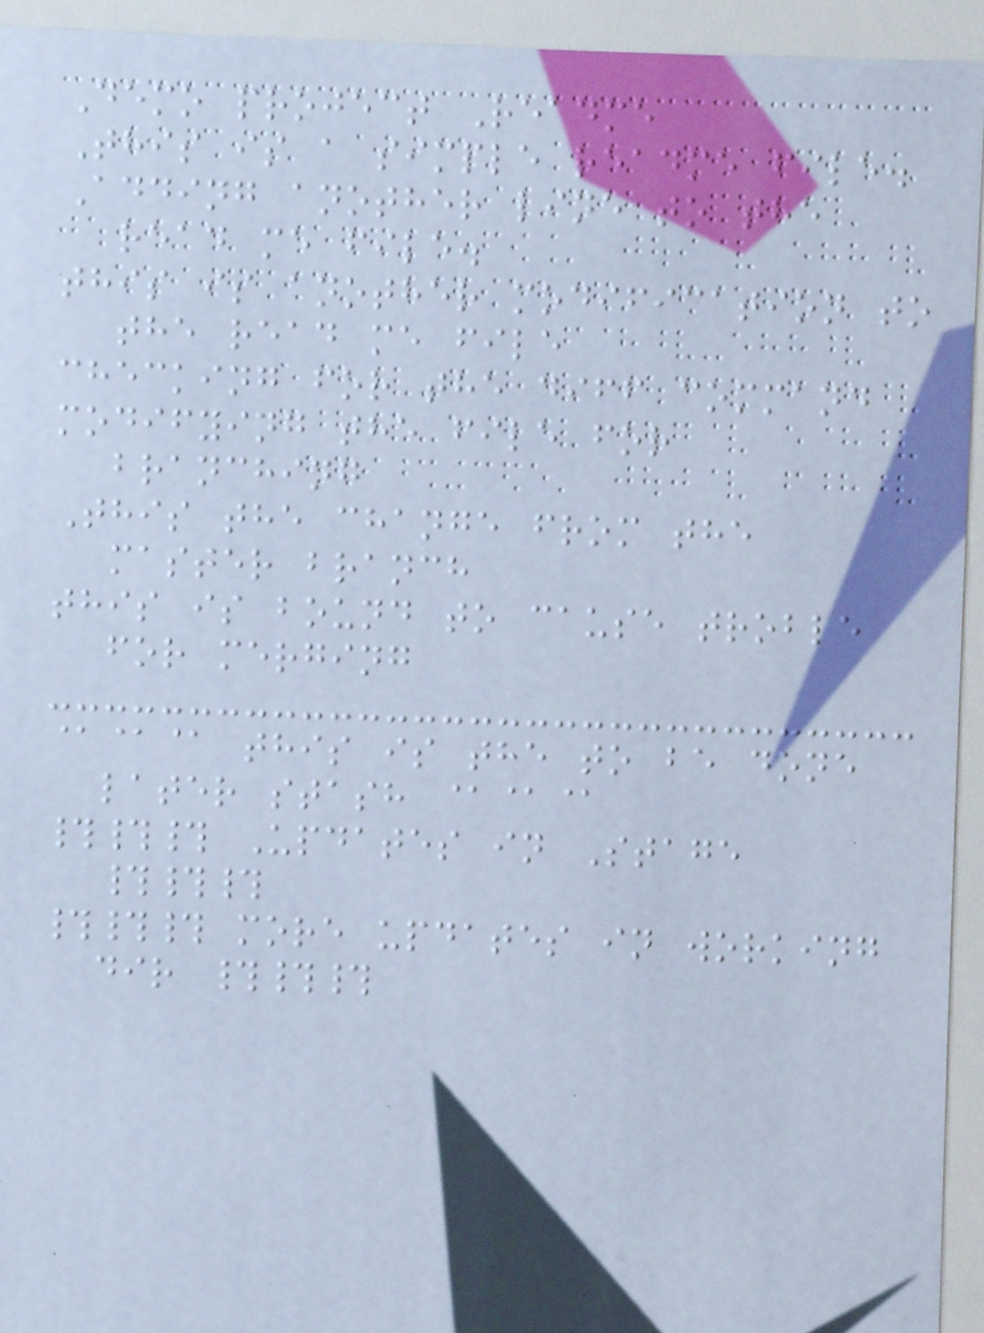Demo project Readme
This is a simple readme file.
Adding another line to the
read me file.
this is another modification to
the read me file
checking for the diff command
modifying the file for
branching
This the change from the
master branch
this is bound to cause troble
for merging
@@@ this is the to be done
later stash @@@
### Updates in Stage
###
### more updates in working
dir ###
